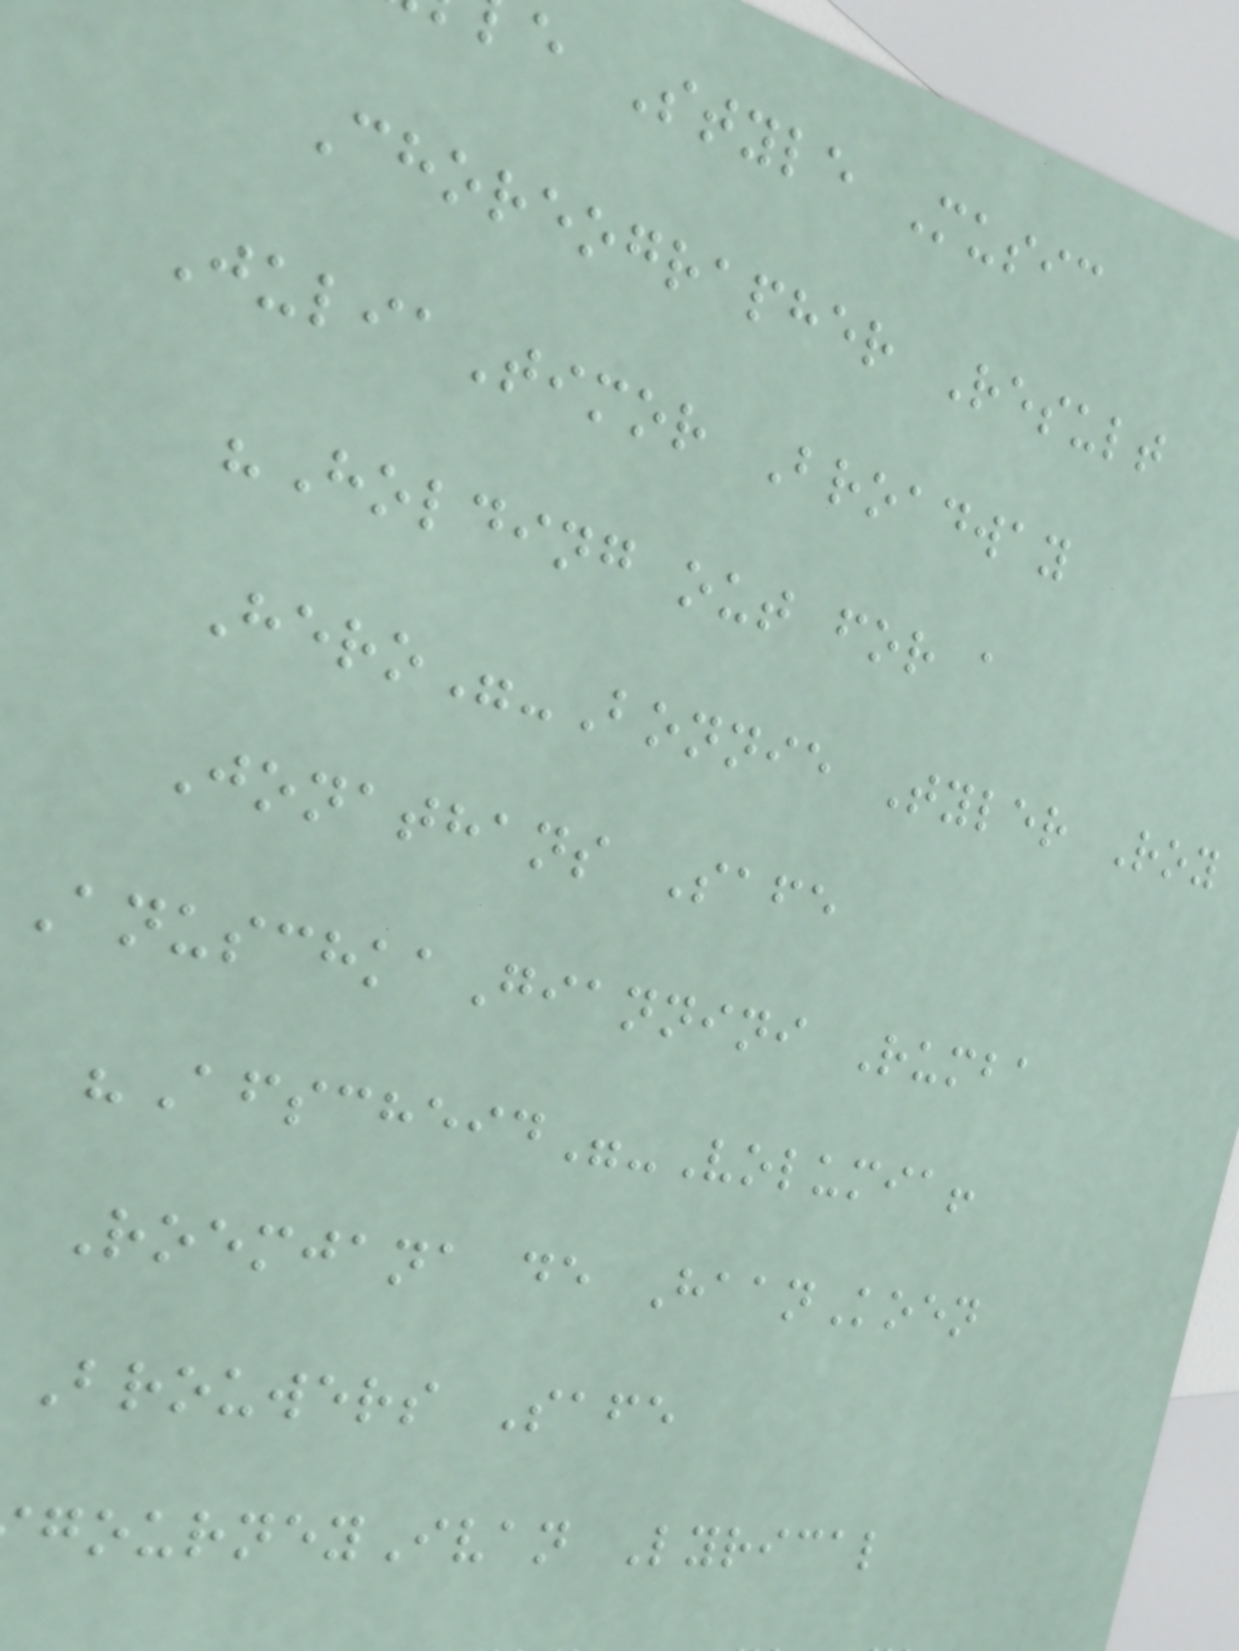e Style Music
Choreographer Result
JuliaTimor Broadway
"Holding out for a
Hero"-Bonnie Tyler Roy
Jonathans Safe
AnuschkaGiannini Rumba
"Afscheid"-Volumia!
Roemjana de HaanKoen
Brouwers Safe
gourneyIvan Lyrical
